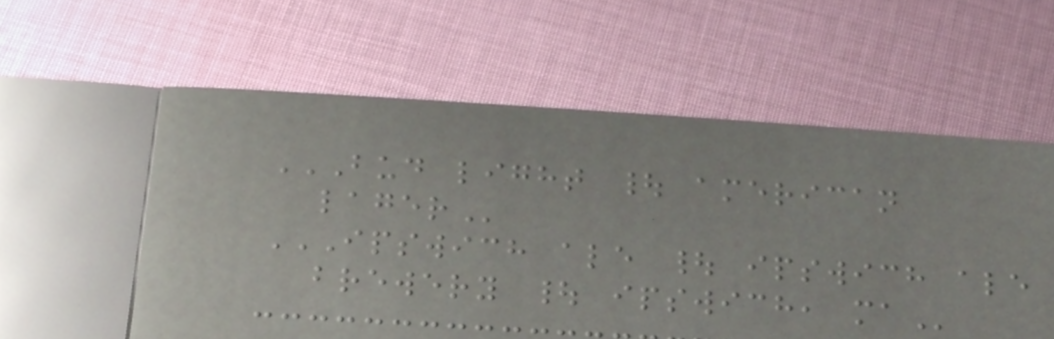BUD LIGHT | AMERICAN
LAGER
IPSWICH ALE | IPSWICH ALE
BREWERY | IPSWICH, MA
